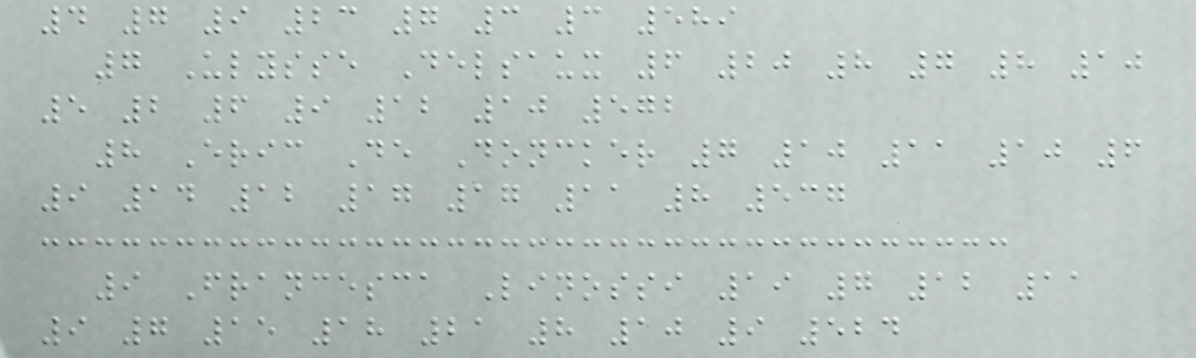4 7 9 23 7 3 3 589
7 Ulysse Delsaux 6 20 8 7 8 10
5 2 6 9 12 10 572
8 Eric De Doncker 7 10 11 10 6
9 14 12 17 17 11 8 537
9 Francesca Linossi 19 7 12 11
9 7 15 18 21 8 10 9 524
